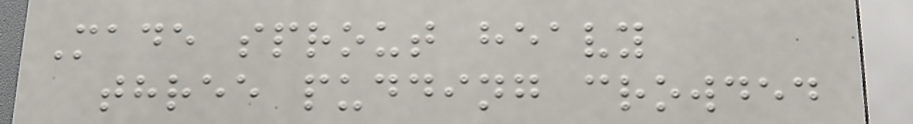Made sprout heavy
three pudding crowded
